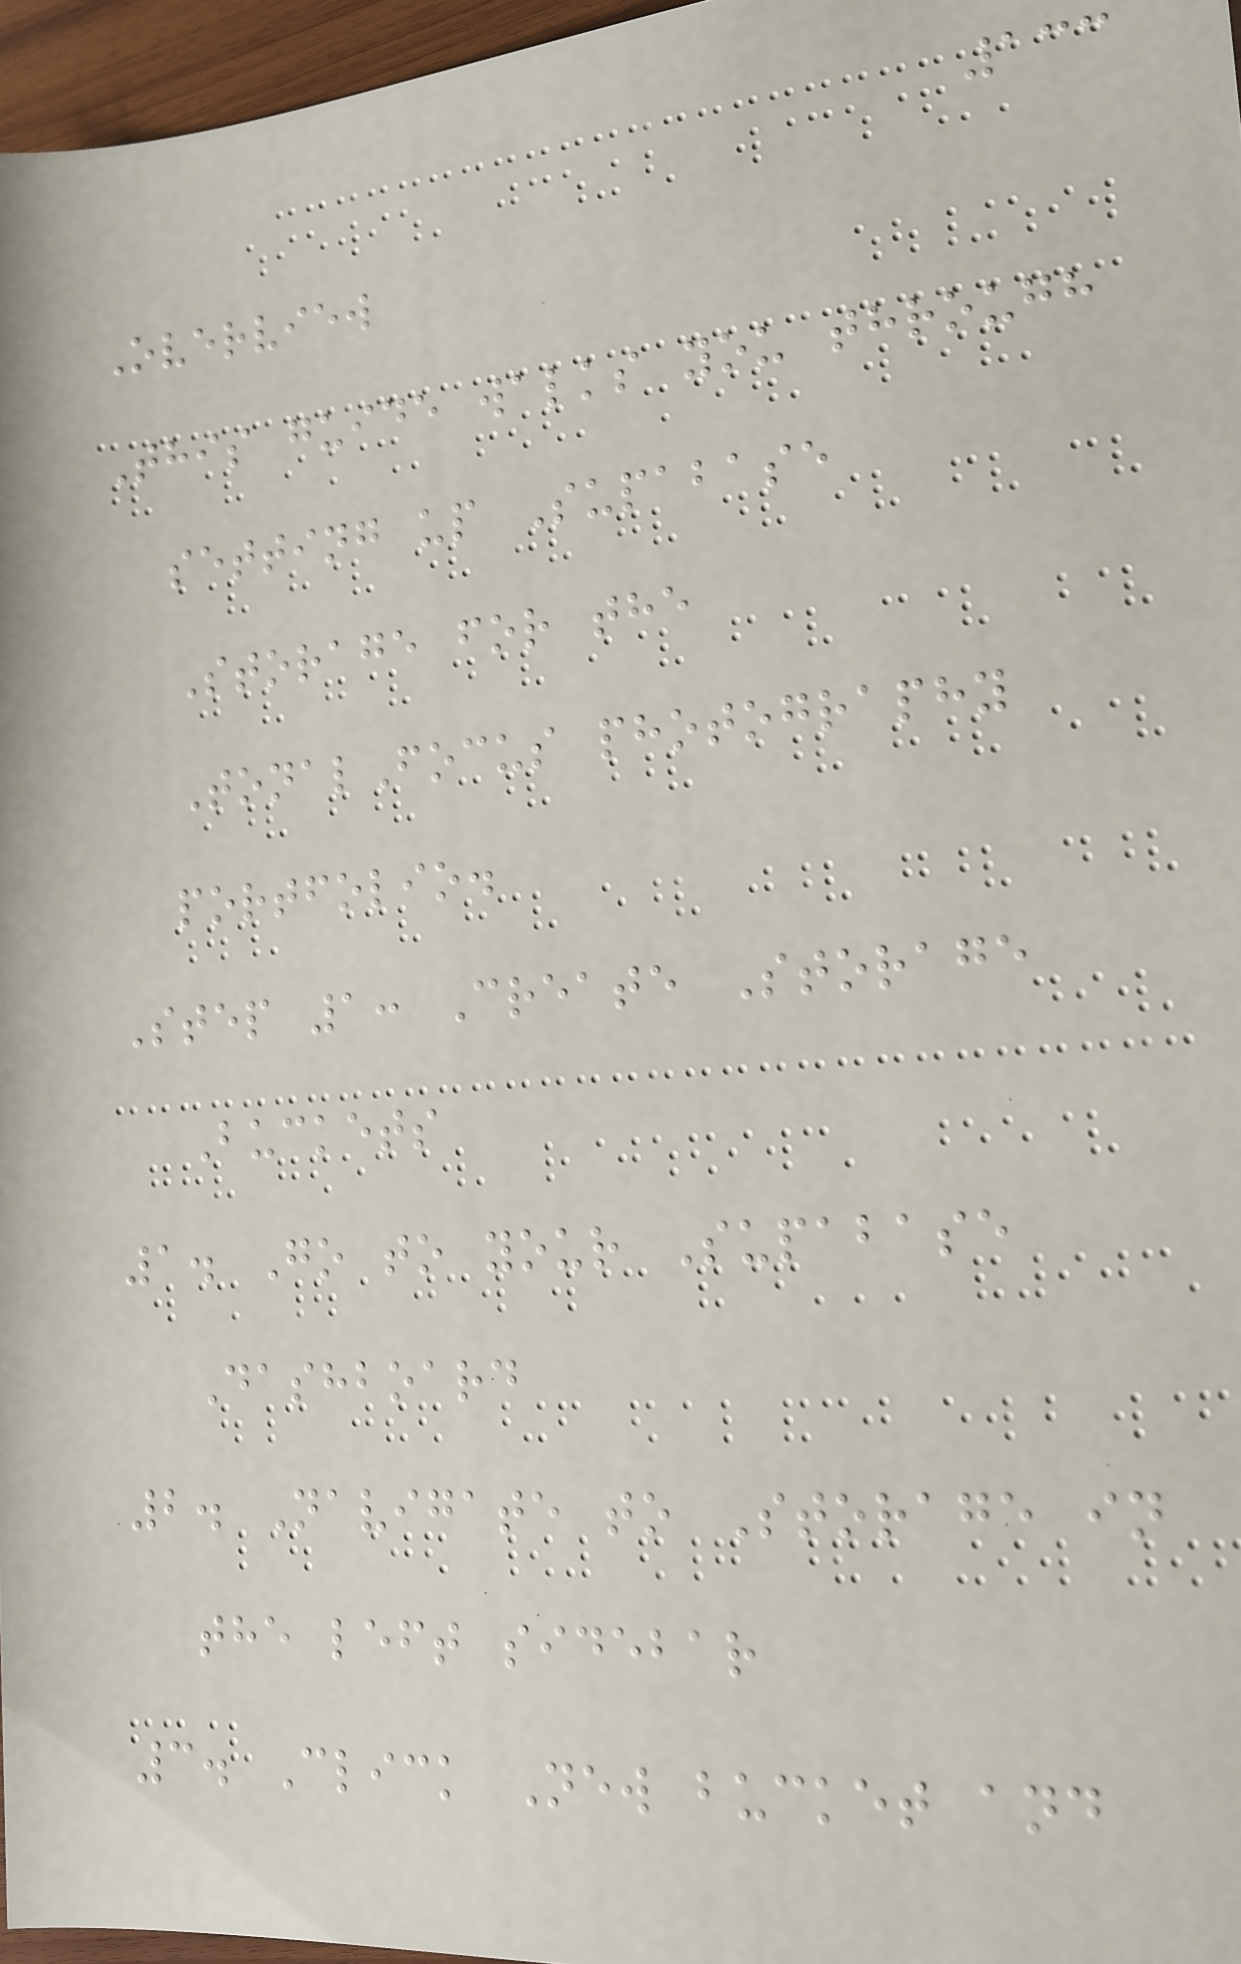133
Overview
This guide walks you through
setting up Supabase
Storage for the
TonalFocus photography
portfolio.
Step 1: Create Storage
Buckets
1. Go to your Supabase
Dashboard
2. Navigate to Storage in
the left sidebar
3. Click New bucket and
